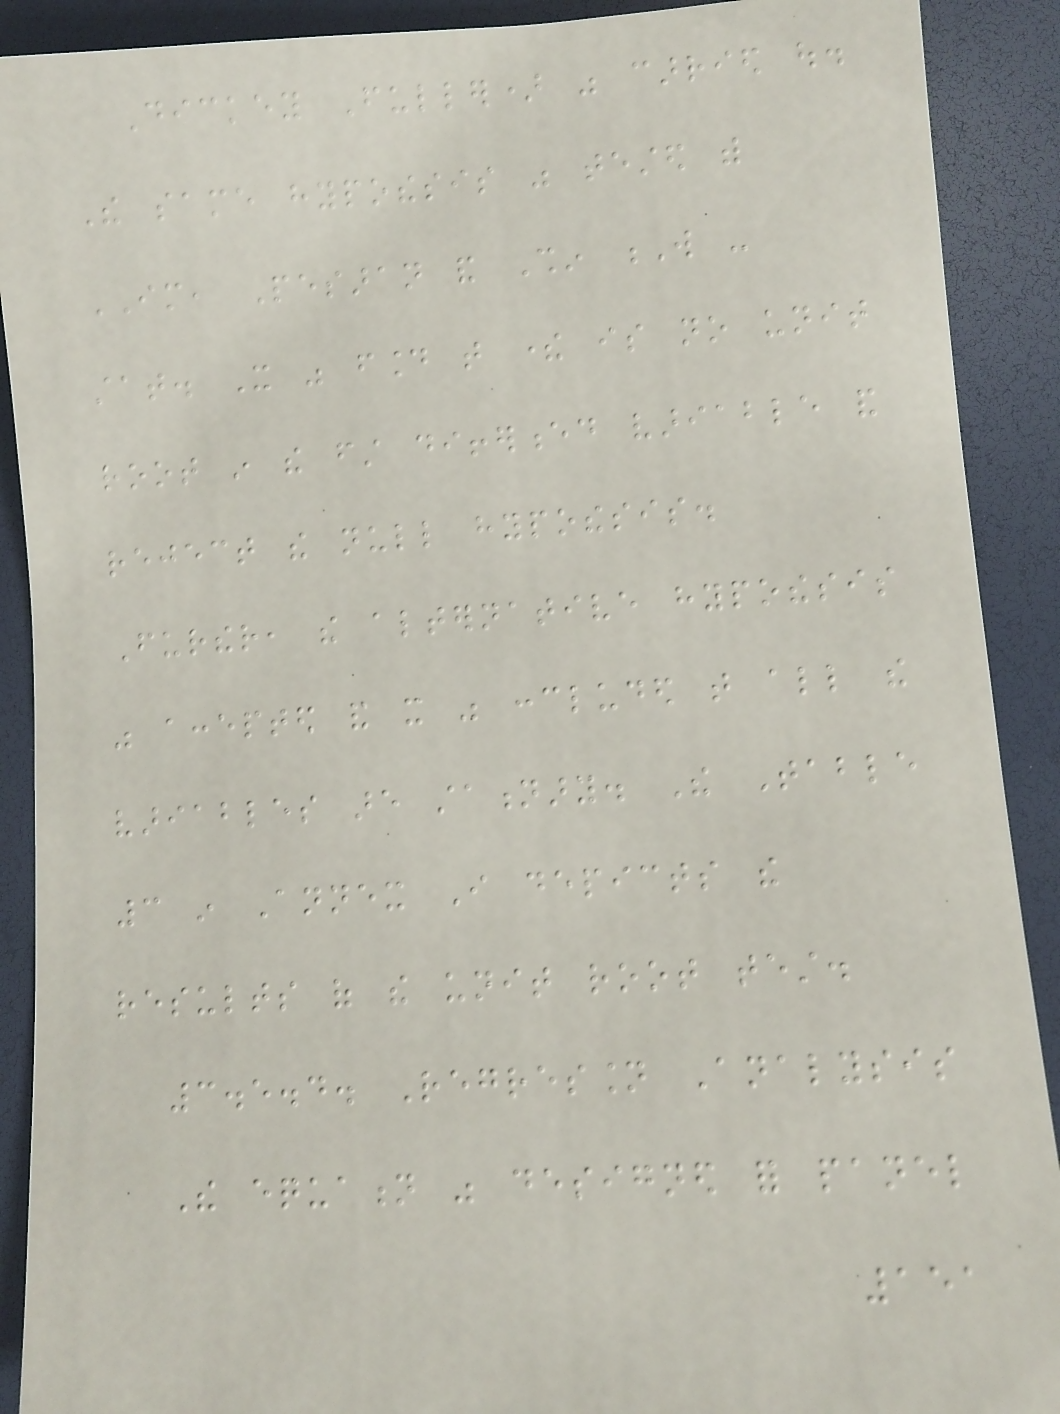Dickey Fuller) was carried out.
The same hypothesis was tested with
IM, Pesaran and Shin W -
stat. It was found that there is no unit
root in the first differenced variable and
reject the null hypothesis.
Further, the alternative hypothesis
was accepted and it was concluded that all the
variables are stationary. The Table
3 in Annex I depicts the
results of the unit root test.
3.5.4. Regression Analysis
The equation was designed for panel
151
